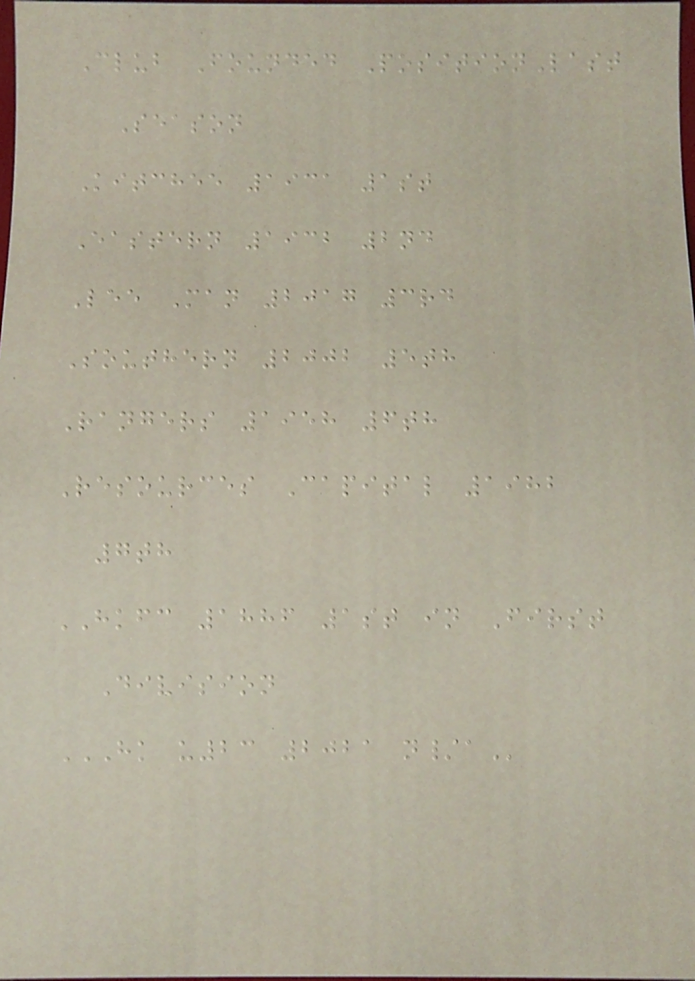Club Founded PositionLast
Season
Kitchee 1931 1st
Eastern 1932 2nd
Lee Man 2017 3rd
Southern 2002 5th
Rangers 1958 6th
Resources Capital 1982
7th
HKFC 1886 1st in First
Division
HK U23 2021 N/A
